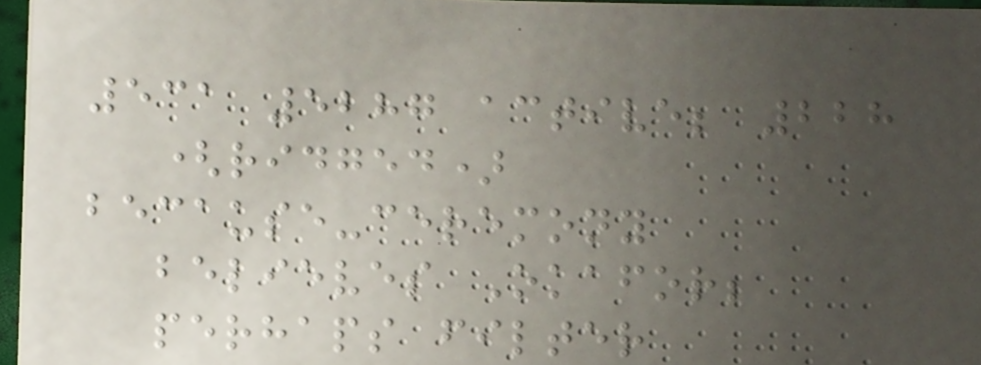531 5287 active; 228
(ridged)
because-ceremony
believes Okafor;
perhaps filter
